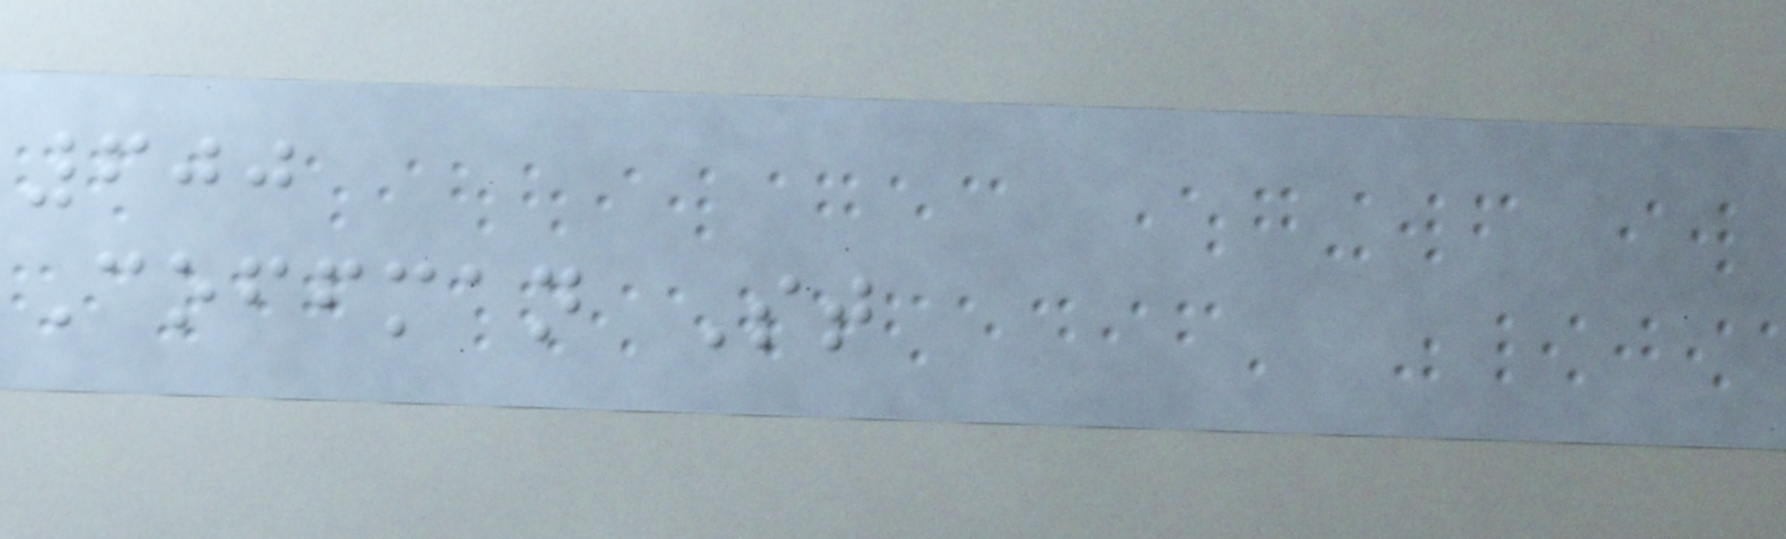600
Coffman St
